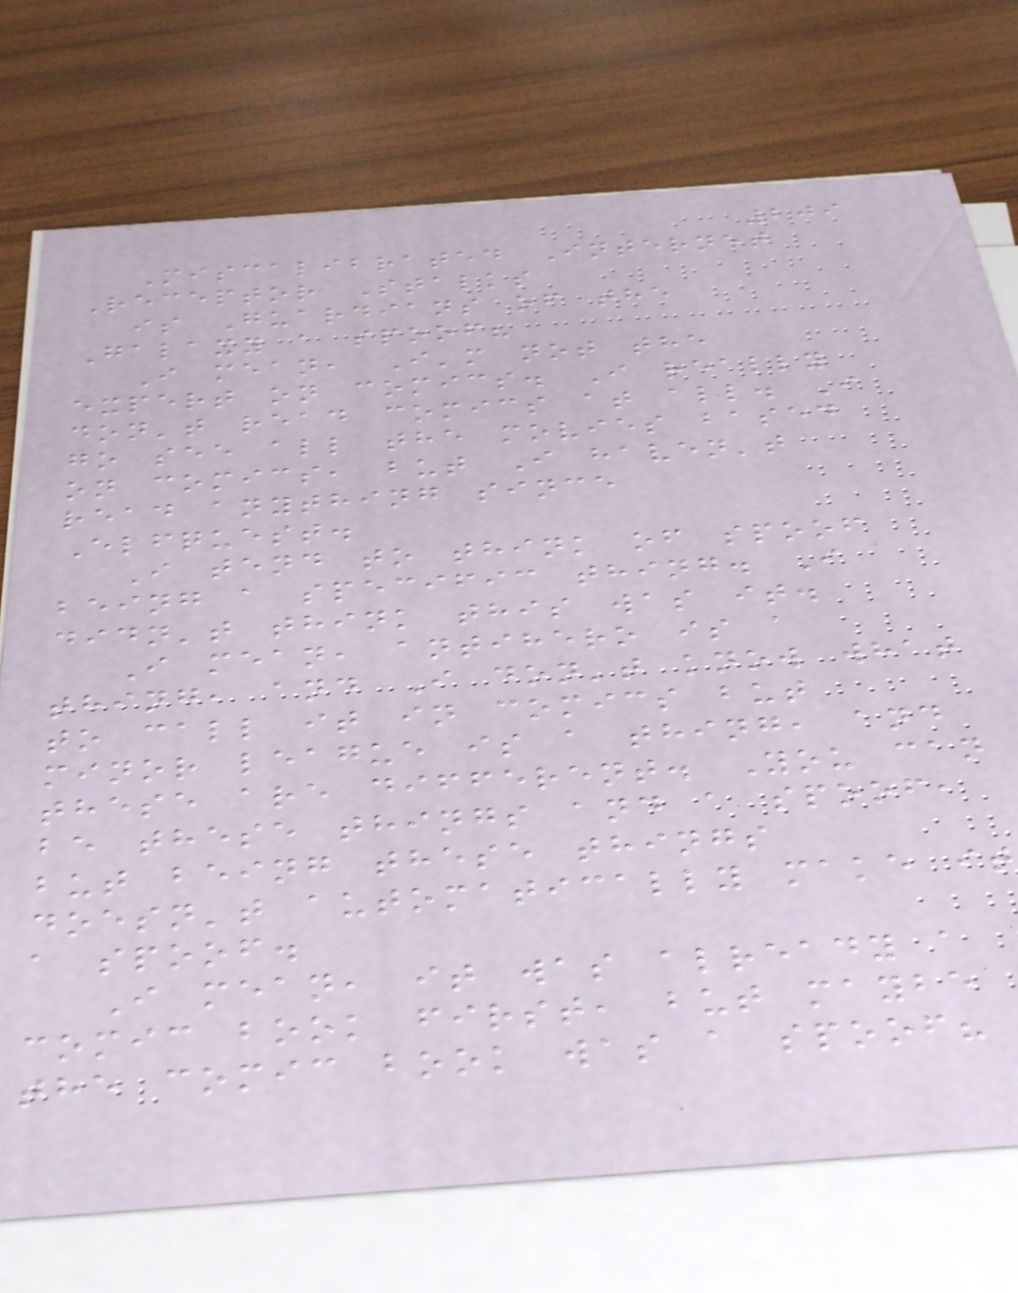209
Miscalibrated Internet
Receptor Stalks
is Guardians of the
Galaxy a spoof?
I mean, I'm not the
expert on comics. I really
don't read comics at all. I
go see all the movies based
on comics, but I haven't
read anything since
Elfquest.
I tend to think of spoof
being a specific thing. I
didn't think this was it.
I mean, antihero is a
thing, and I don't know what
to call it in comics but
minor league is a thing, and
these are different. You can
be these things and a spoof,
but being these things
doesn't automatically make it
a spoof.
I mean, it was already a
comic book first, but maybe
the comic book was a spoof?
